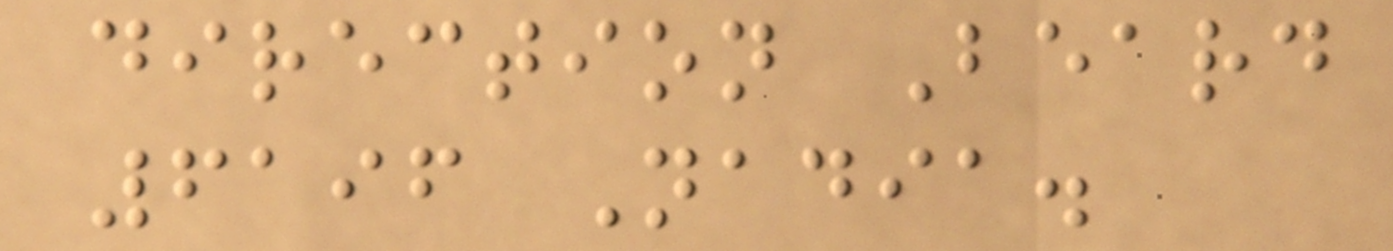direction Beard
6196 Nadia.
